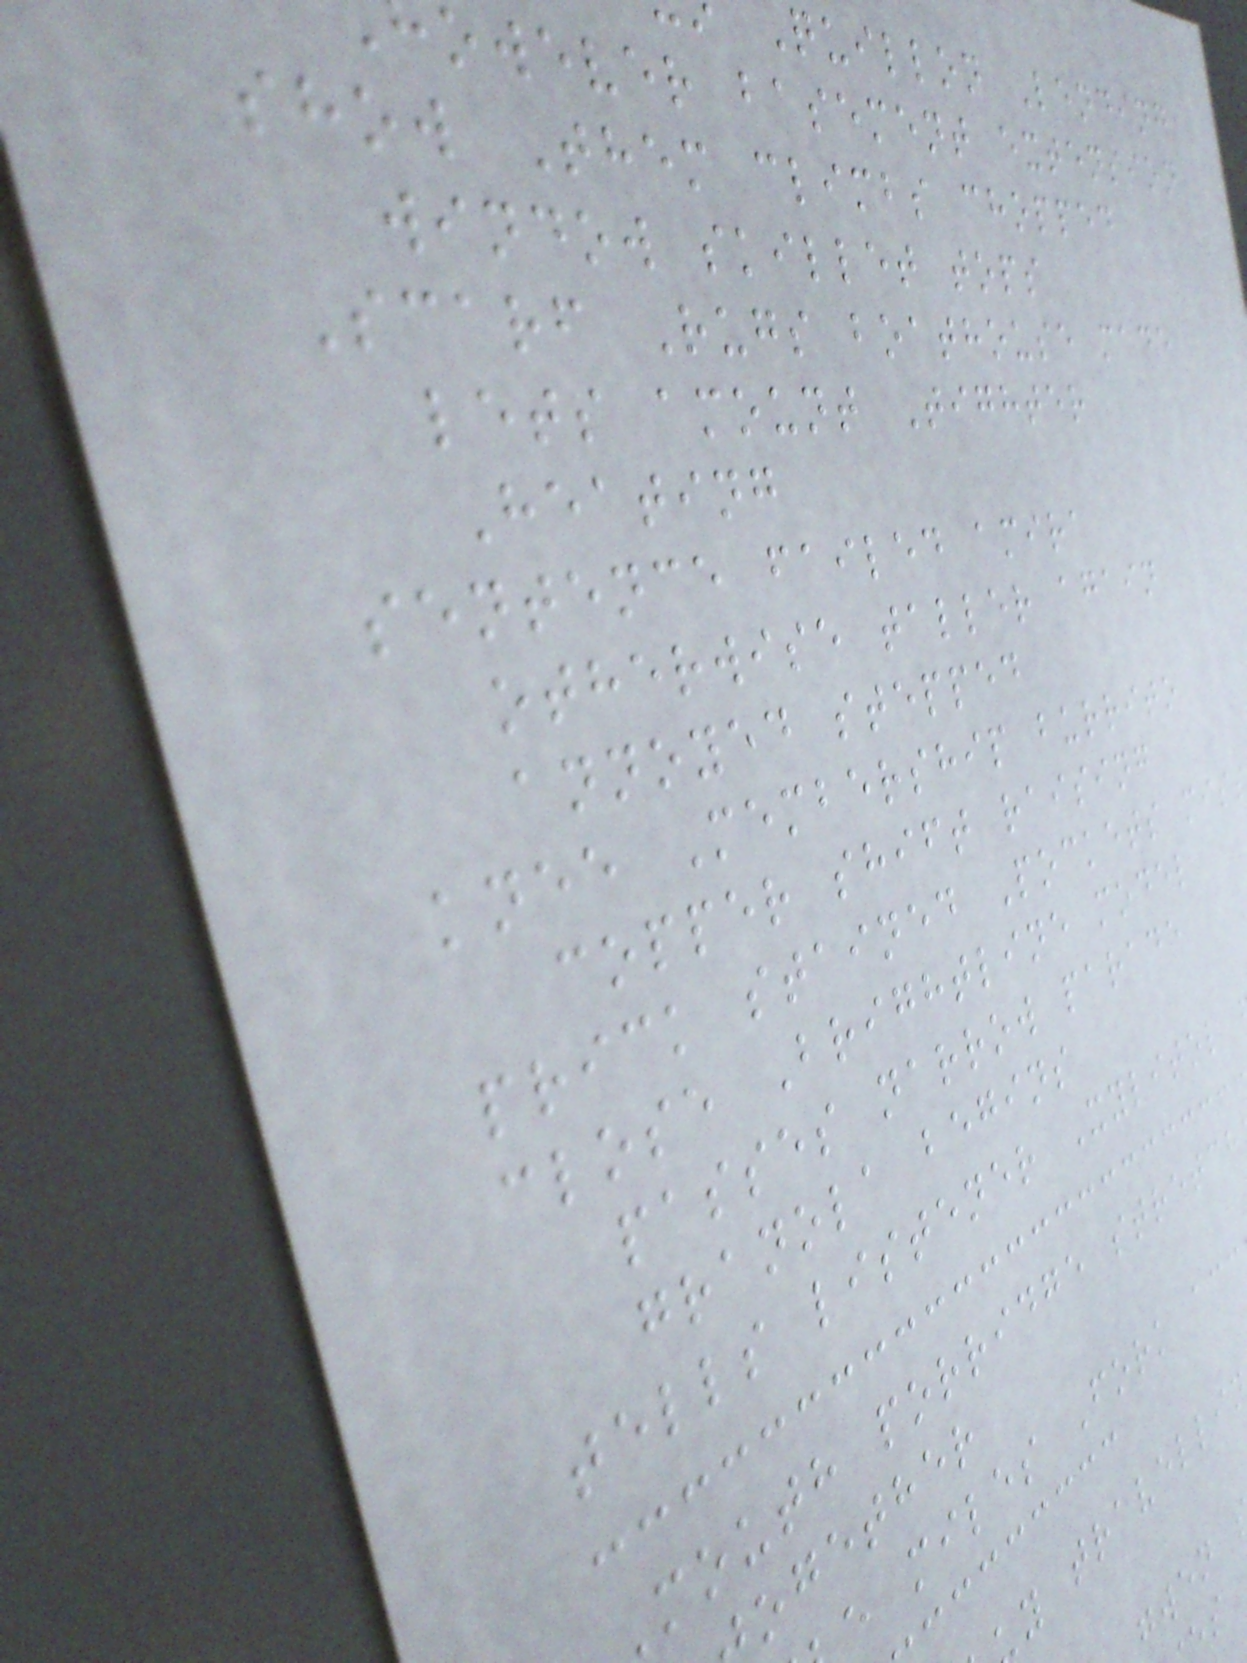quillon Lending
owever basement extension
show Them climbs chopped
window skillet tops
Scarf Rugs boathouse made
lets amount Tighter
Heating
sentence failed amira
otherwise taller again
annoyed stepped
knee Membership burrito
copper shift raising
prick stained Pockets mis
close Brightline model
passes narrow parade
granola begins
tells listener Xylitol
mouth porridge stretch
ogether
e miles Fork acc
y travelli
